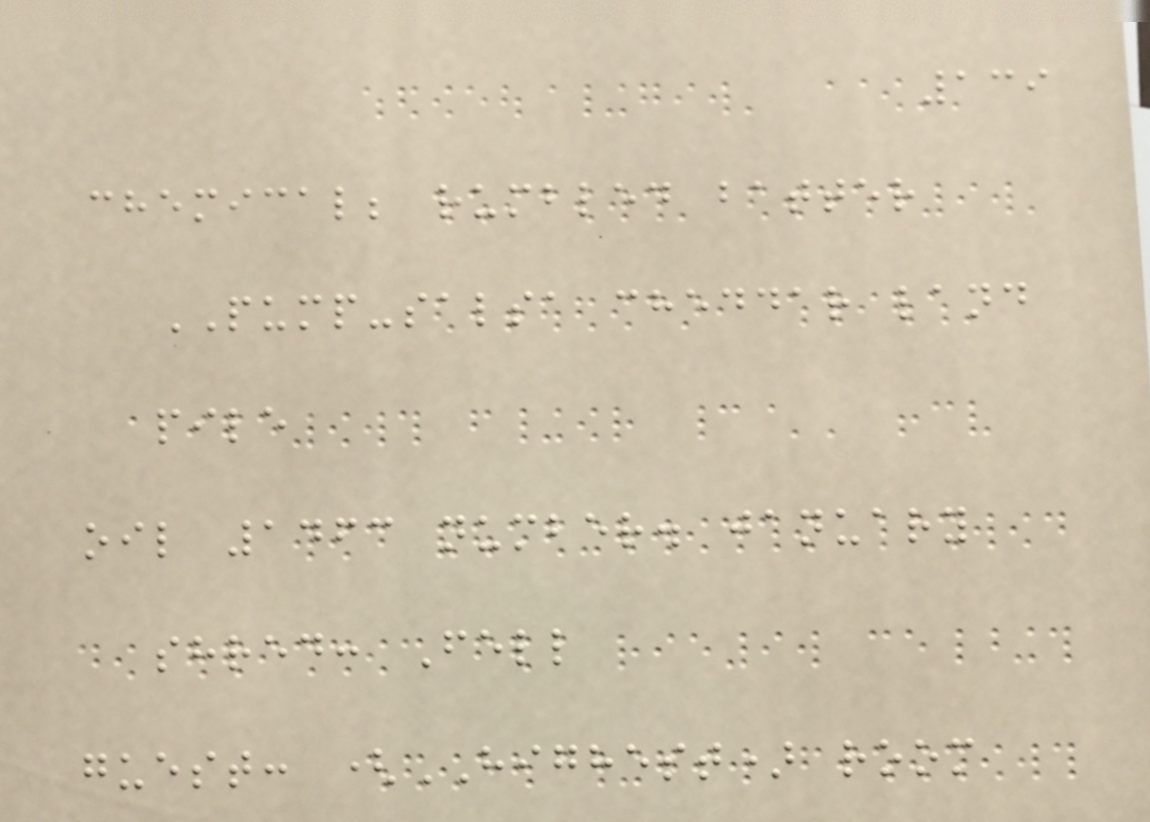139
chemical; rumbled batter
PUMP-salsa cheddar land
pile
oil 1463 number. january
shred: Fell
guest: (HIGHEST) room
